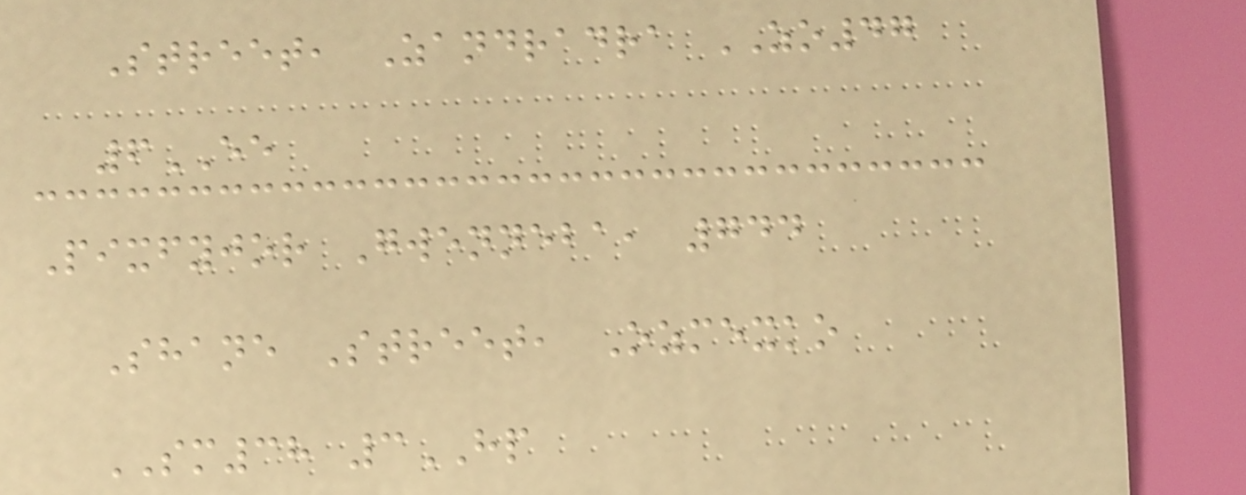Street, Zandradra ZO47
6EE
Pixfyjor Gwenneba, 744
Shane Street, Ozmexko
SM38 3HP
